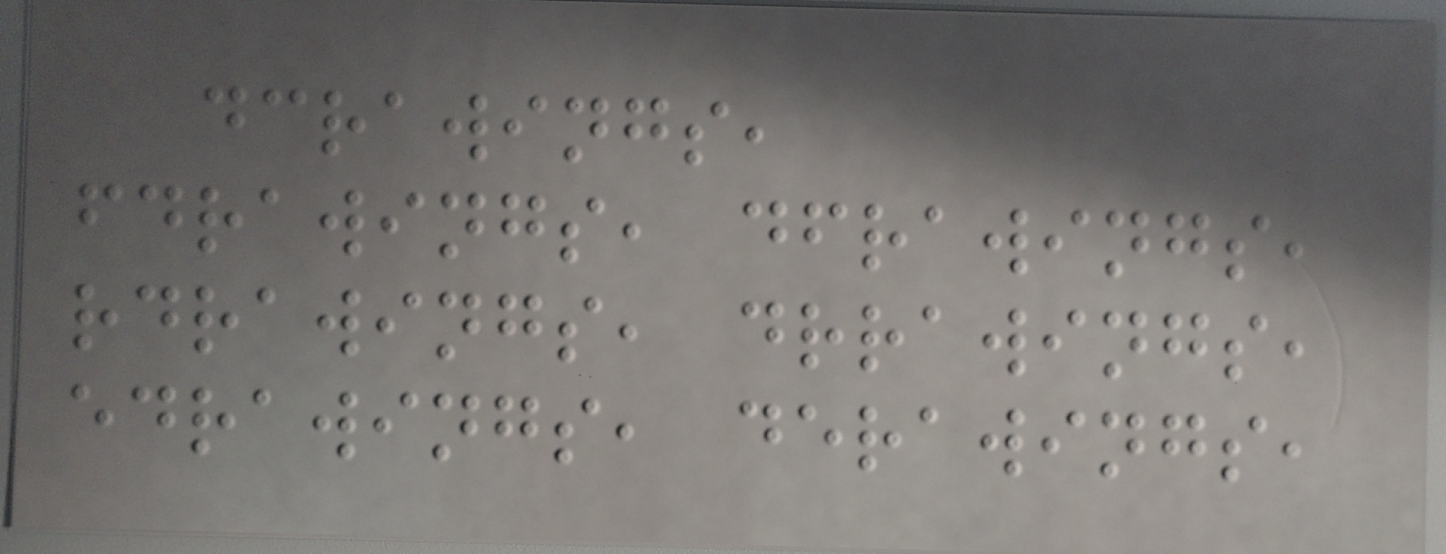dcrawings,
fdrawings, dfrawings,
rdrawings, drrawings,
edrawings, derawings,
